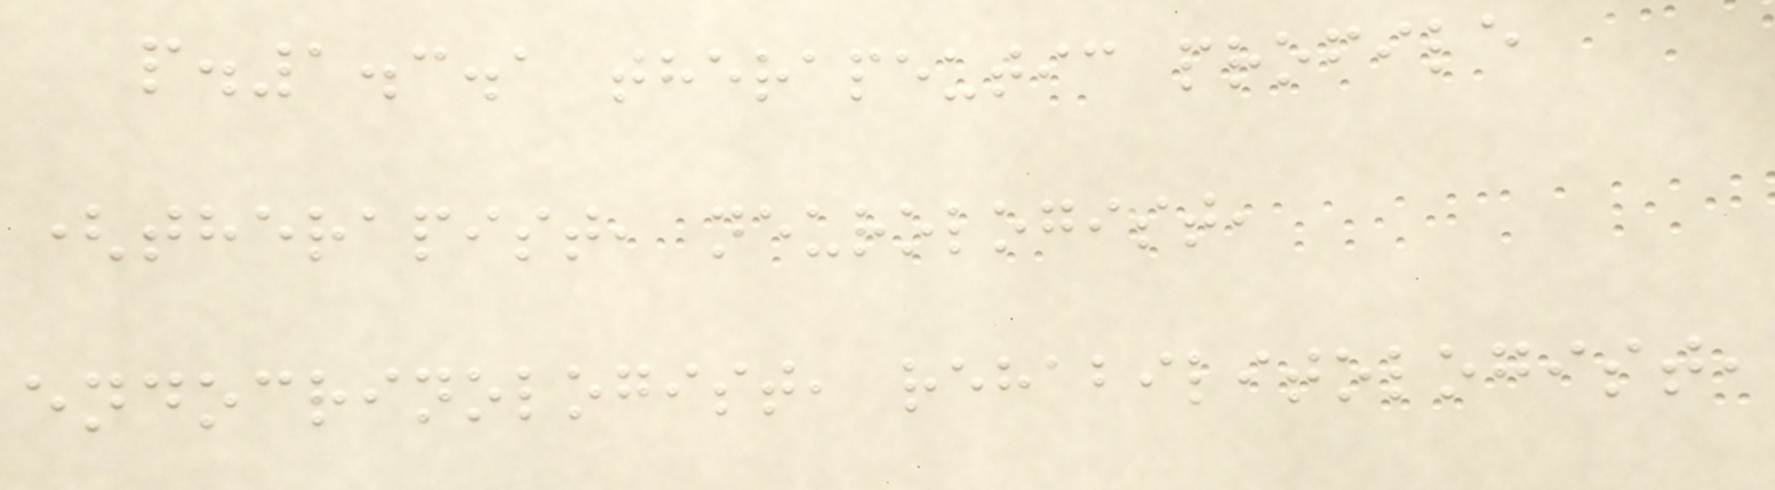p.1.3.1 therapeutic profile
(therapist, neurologist,
endocrinologist, rehabilitologist,
